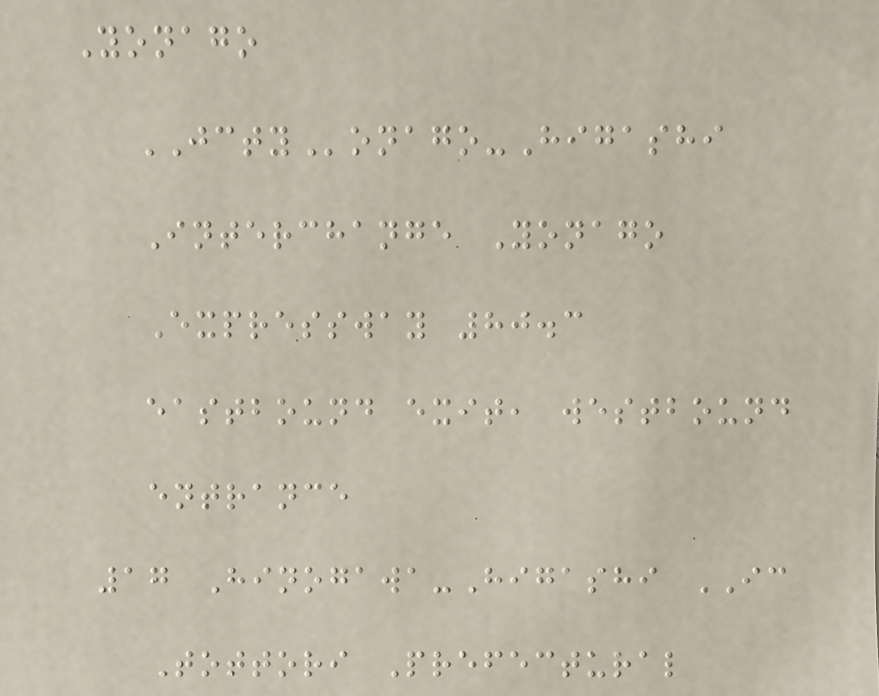Yonago
JCTYonago-Higashi
Interchange Yonago
Expressway 80.3
eastbound exit, westbound
entrance
17 Hinogawa-Higashi IC
Tottori Prefectural
